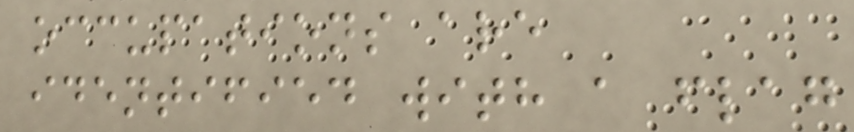occupations are
identified with a flag
